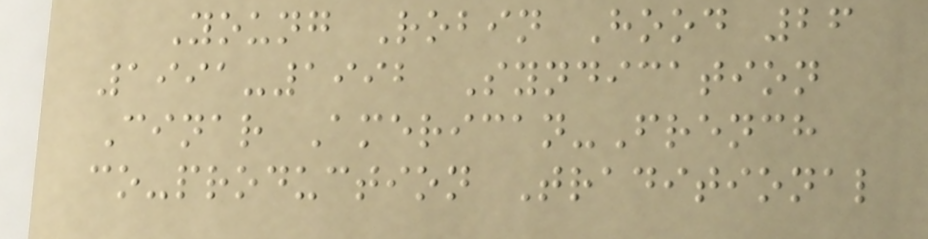Young Robin Hood 26
1991-1992 Syndication
Cinar American-French
co-production Traditional
